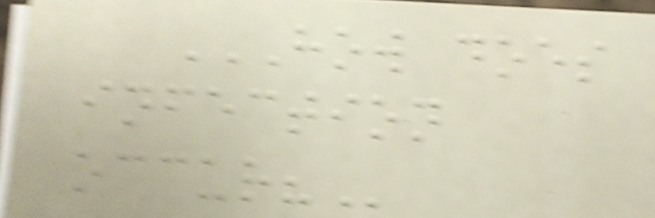HOW DOES
INFECTION
OCCUR?
